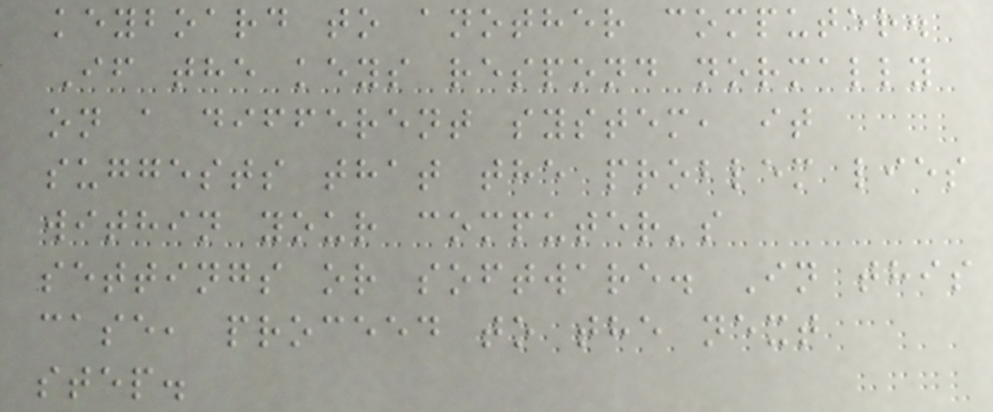keyboard to another computer.
If the keys respond normally
on a different system, it
suggests that the problem lies
within your computer's
settings or software. In this
case, proceed to the next
step.
